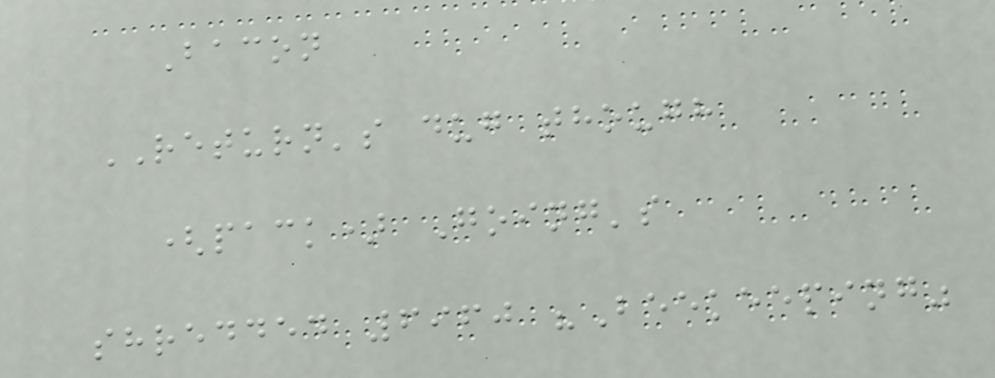Bacon
RETURN's dug though
(pack) Going's
shredded 6960 "Beekeeping"
